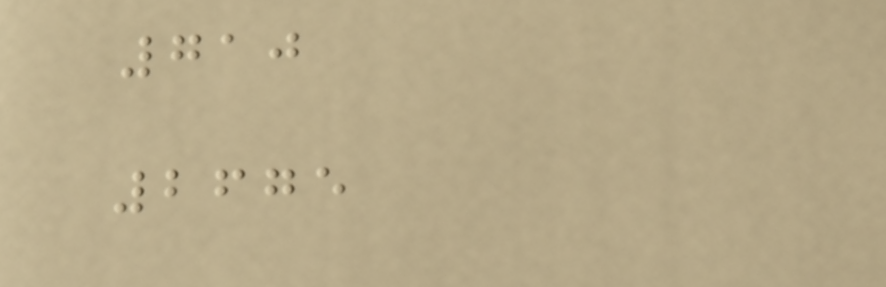710
2675
